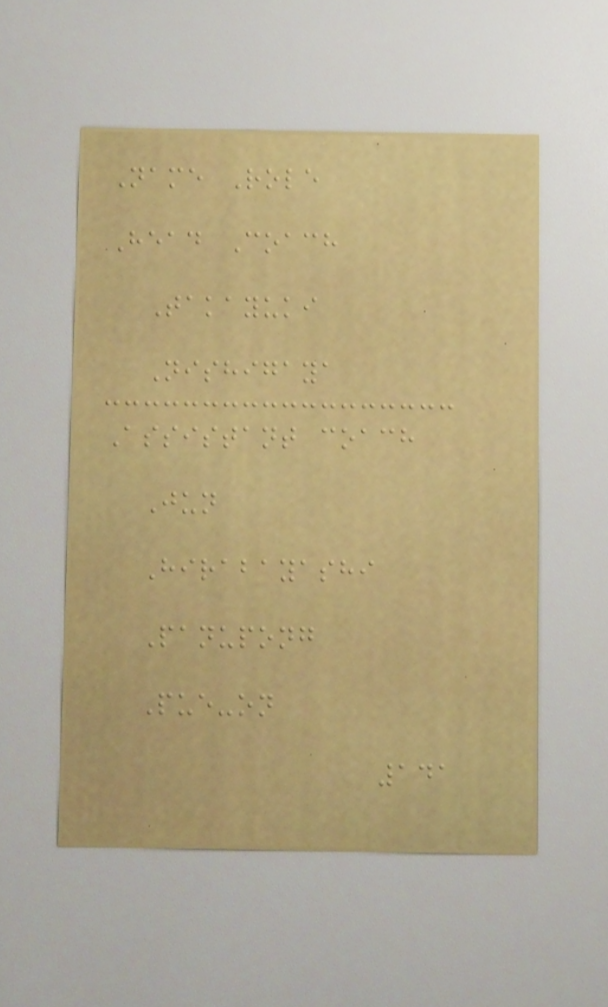Name Role
Head Coach
Takayuki
Nishigaya
Assistant coach
Jun
Hirabayashi
Panupong
Pue-on
141
